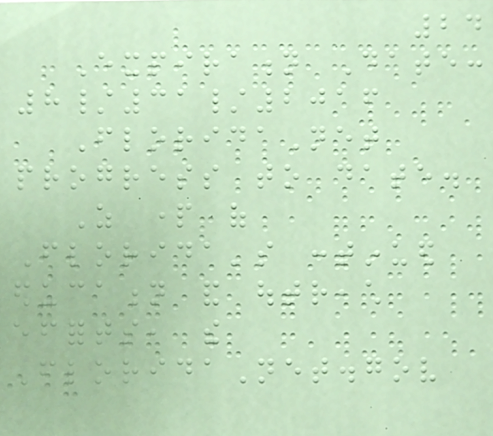24
Expiration Date:
8/31/2016
FloridaNet
progress to date.
As part of
Florida's continued
education and outreach
efforts, the
FloridaNet.gov
